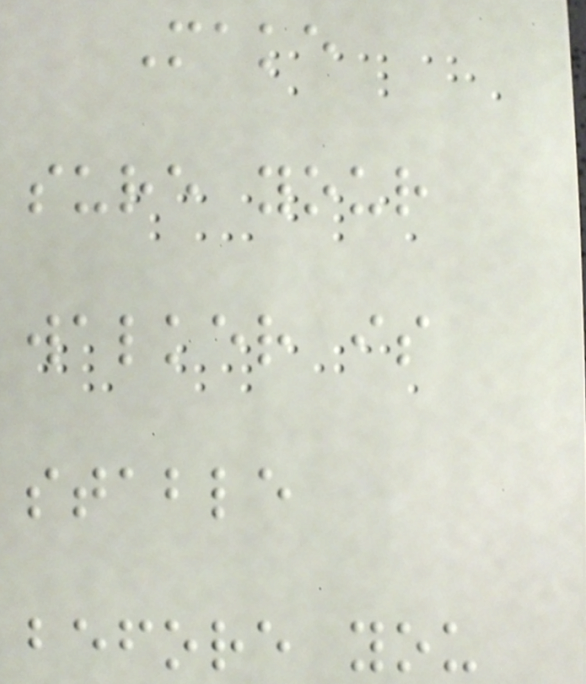Make
sure your
walker is
stable
before you
